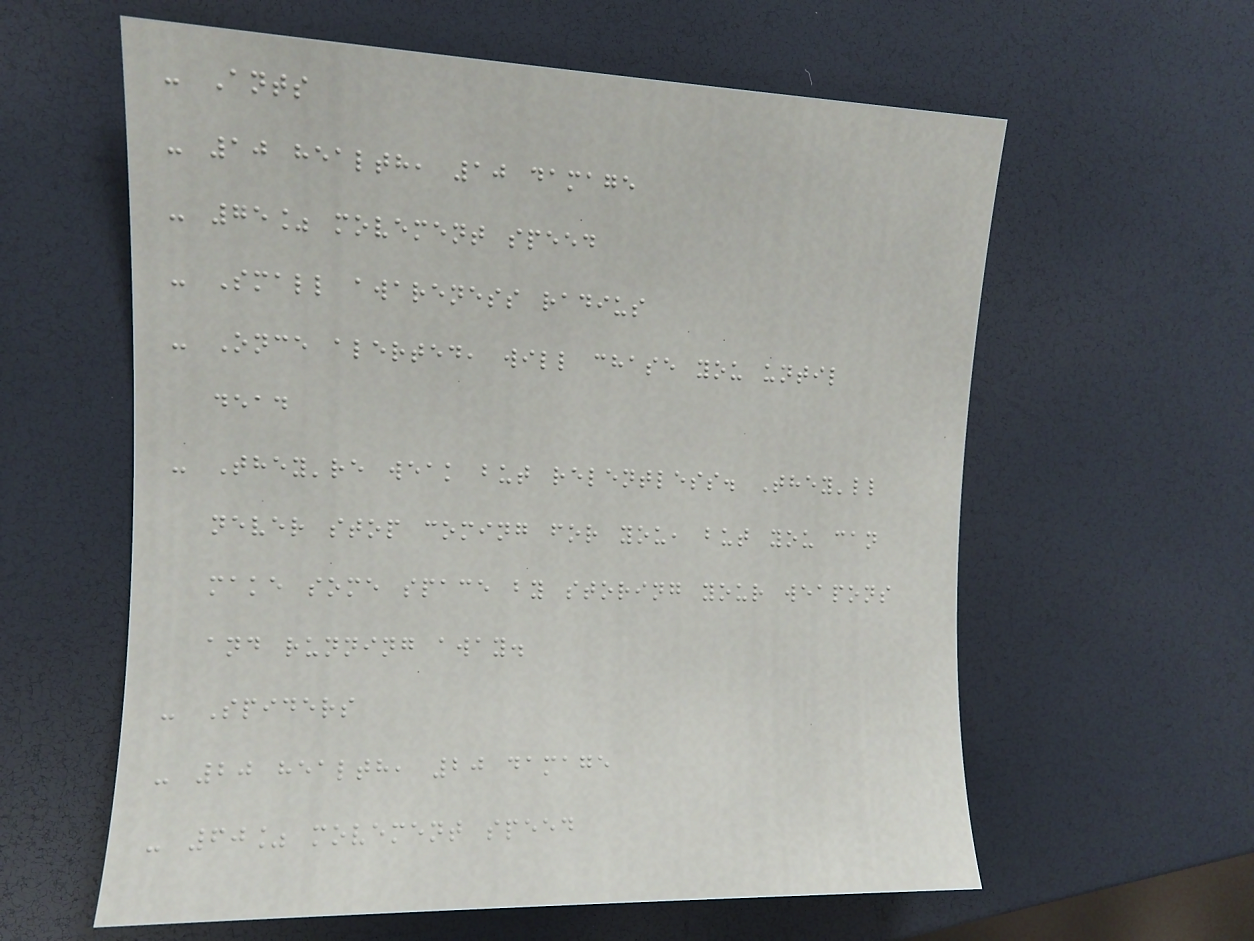- Ants
- 10 health, 10 damage
- 75% movement speed
- Small awareness radius
- Once alerted, will chase you until
dead
- They're weak but relentless. They'll
never stop coming for you, but you can
make some space by storing your weapons
and running away.
- Spiders
- 20 health, 20 damage
- 60% movement speed
